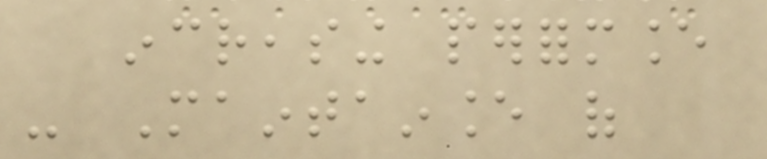increasing performance
- Maintainance of
